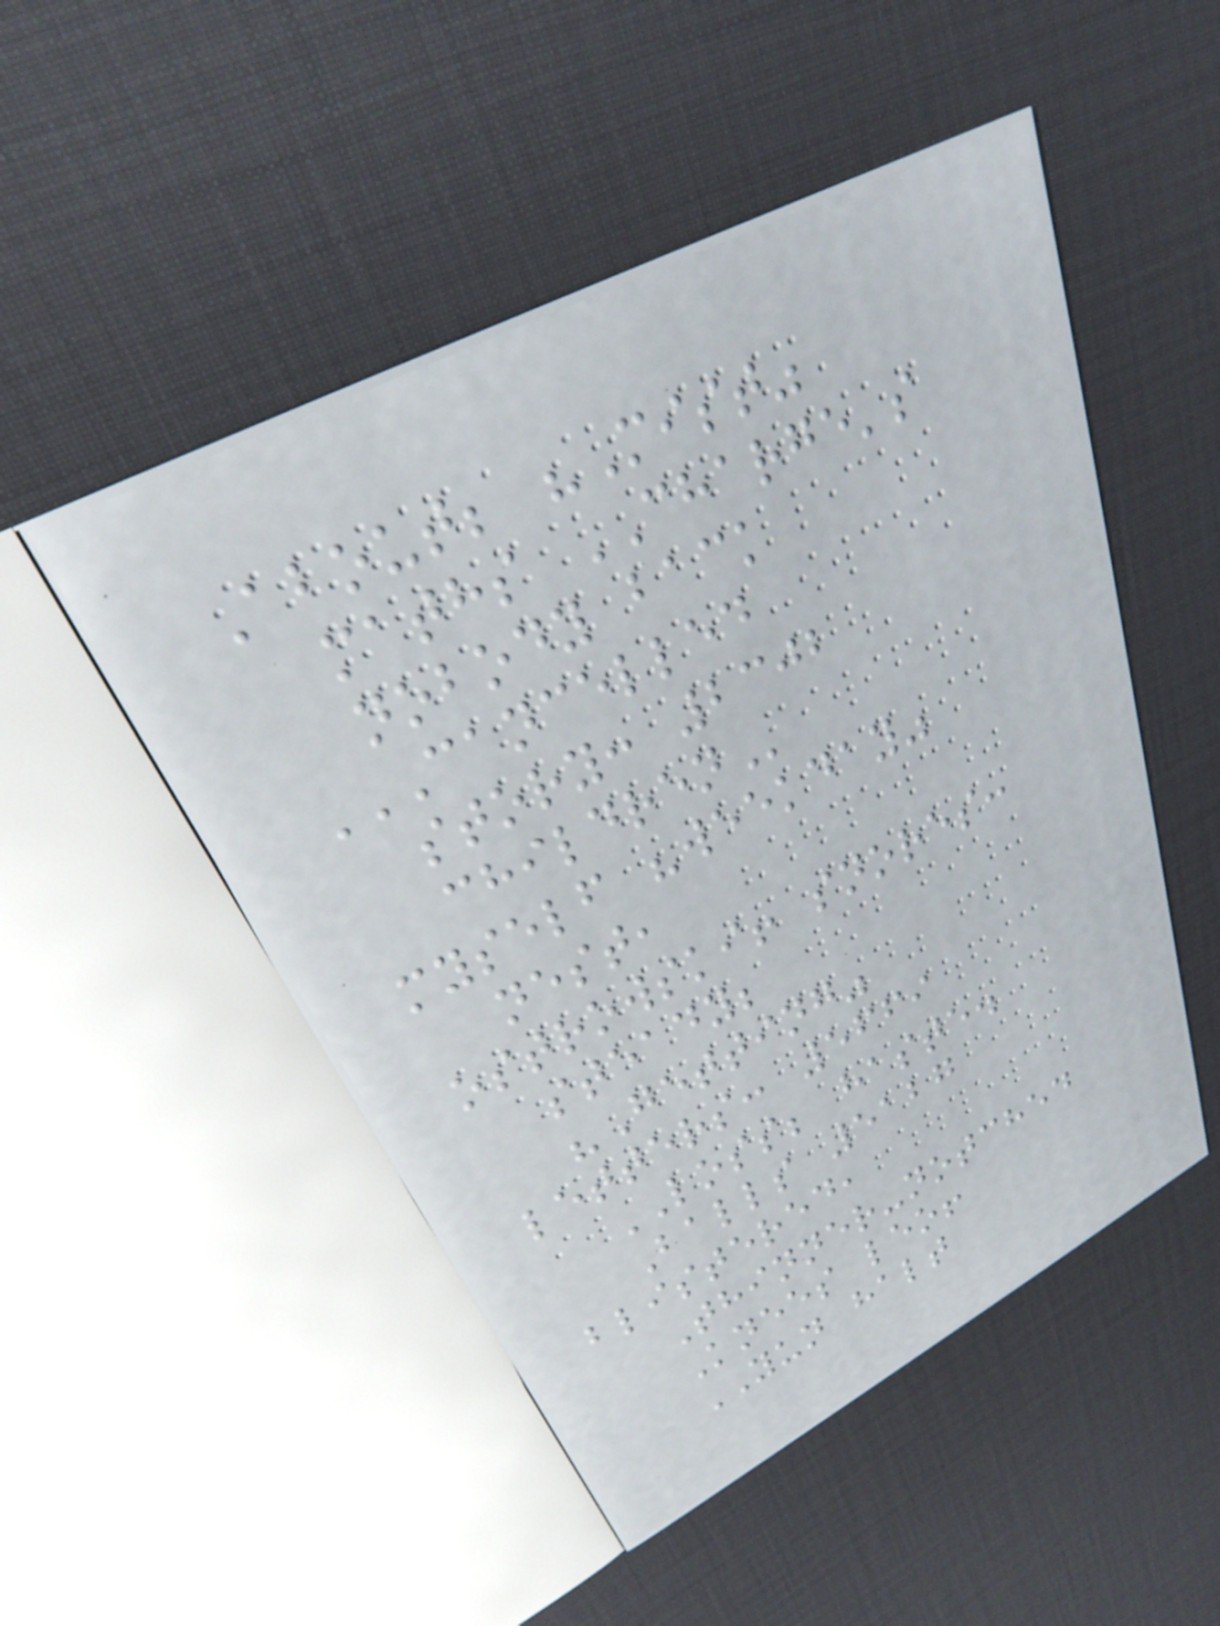About; "Mist"
maths CHARGE's
nobody back
CANCELLED
STORY: 2302
CHILDREN
myself "weekday"
nest,
ostrowski! snores:
steady;
"Getting"
letters: 5669
LOSS; haste.
Balls 5127
blistered,
Thinner-notched
Knees leo!
YUN halt
